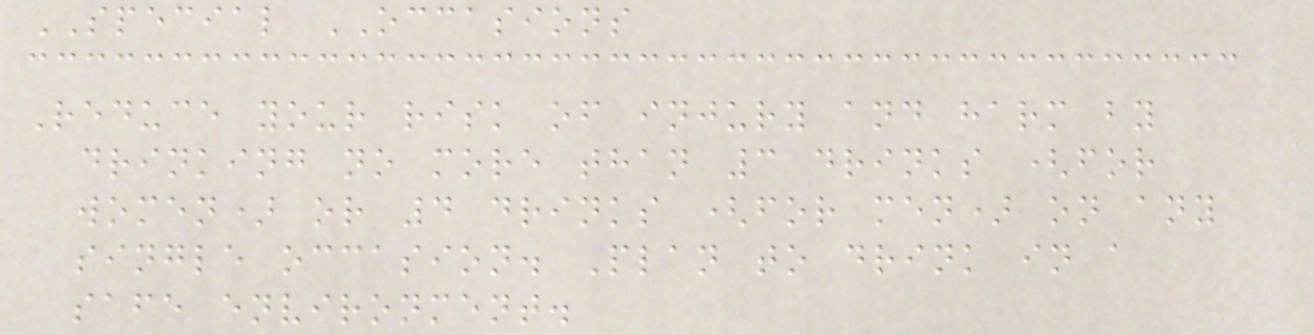SPECIAL OCCASIONS
Reduce your risk of injury and harm by
drinking no more than 3 drinks (for
women) or 4 drinks (for men) on any
single occasion. Plan to drink in a
safe environment.
